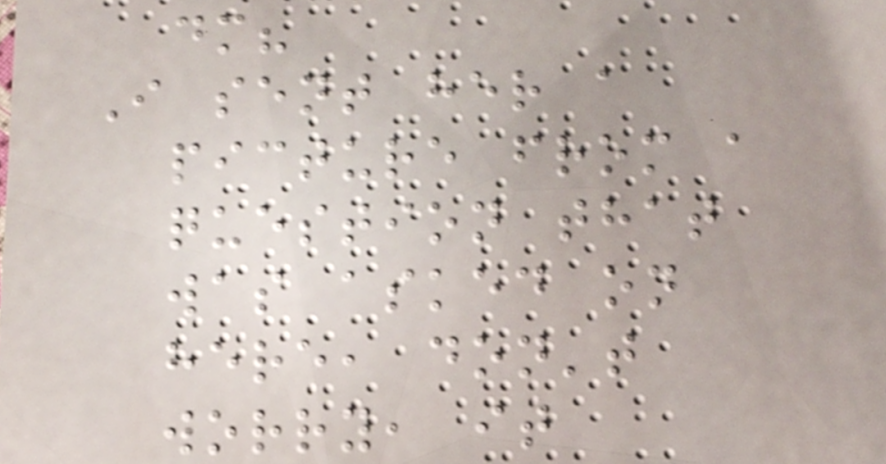dm?
I sent her a
picture from a
question that
was asked on
here, don't
worry, it
